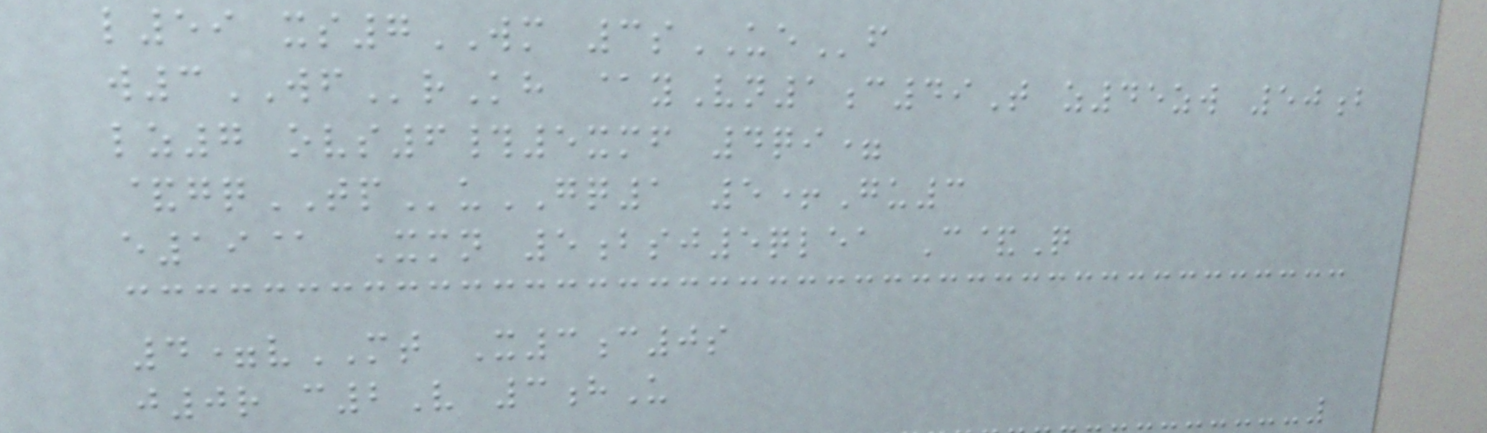l59 xs7WM 3sUEf
w3WFrKh @yVn1c49T z45zw 50b
lz7 ovs6#5xmf 4qi=
&gqTPuGQ1 5+Gu3
e19@ Xmn 5bsj5qlea C&Q
4=vMT X3c0s
j0r c2V 3hU
